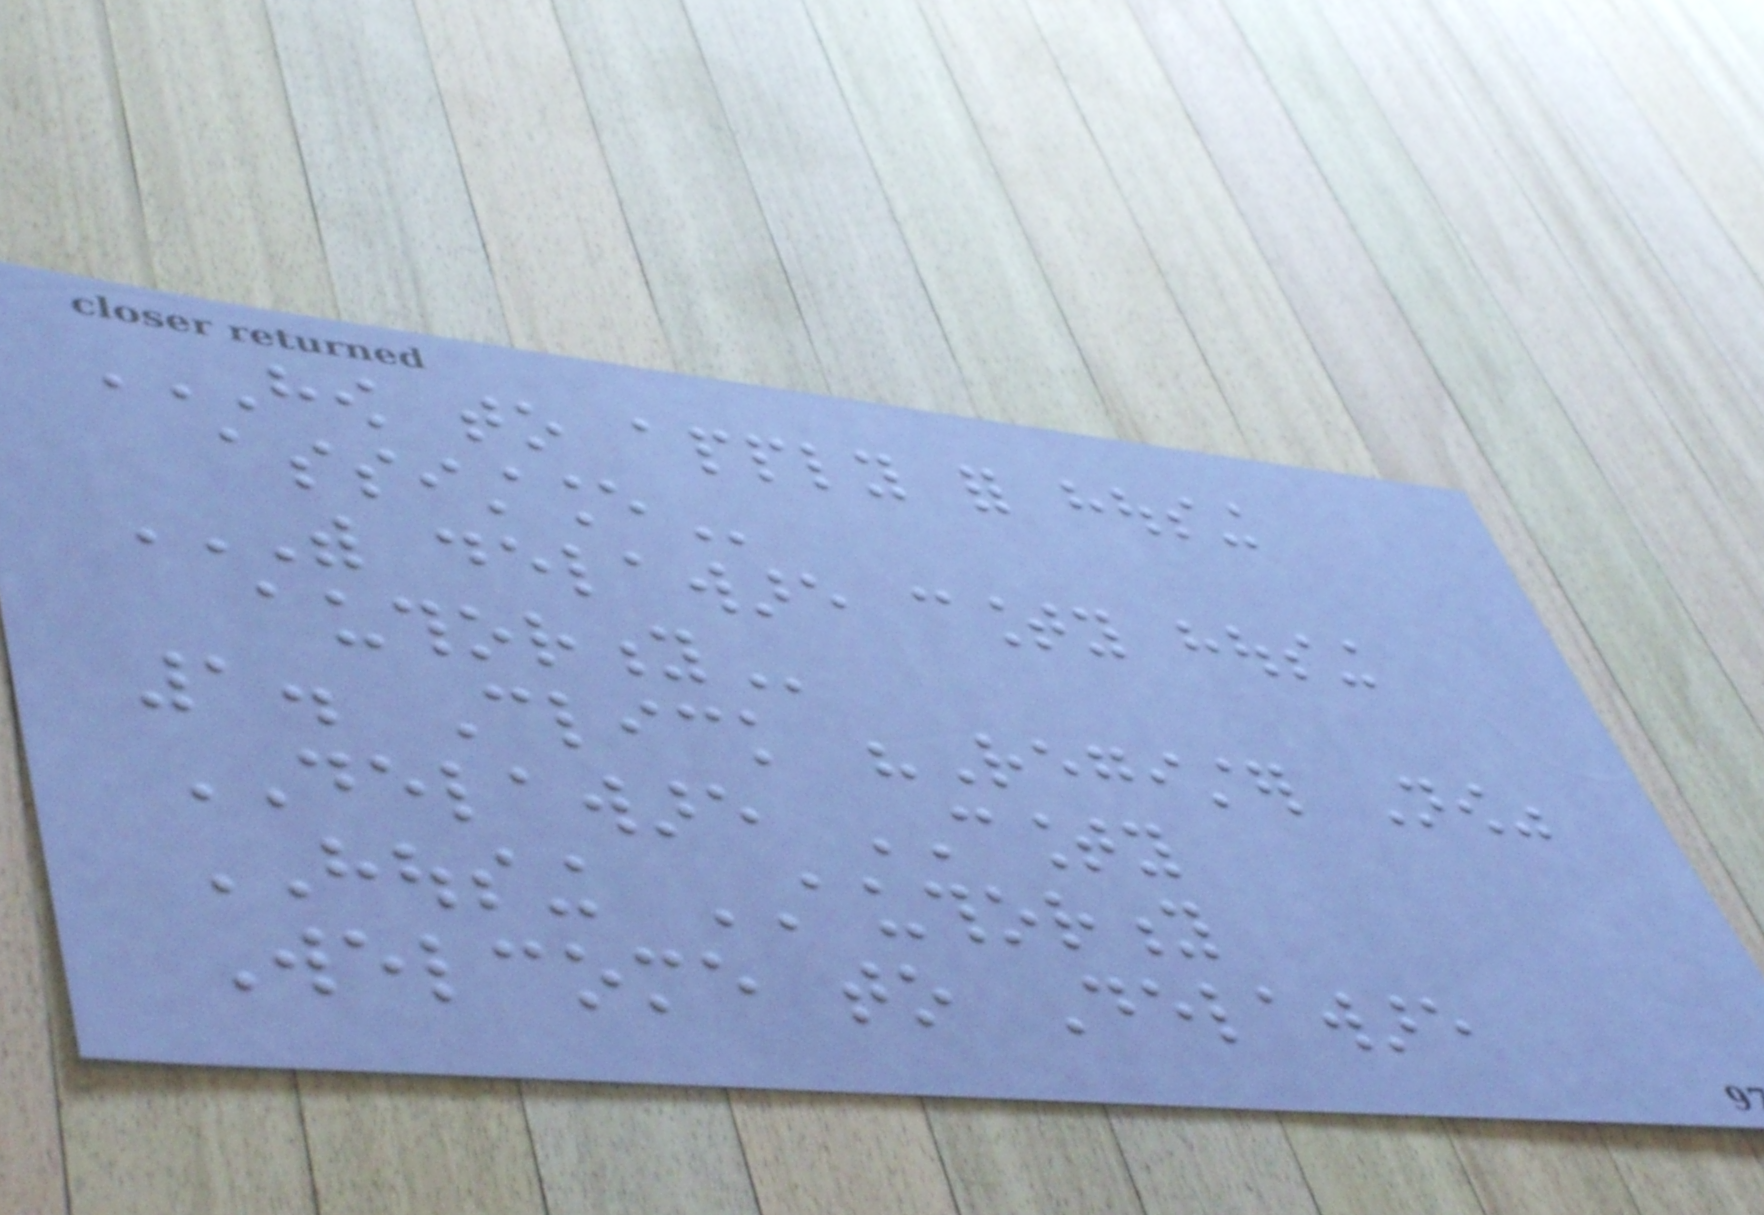HOW TO APPLY FOR HOUSING
ASSISTANCE
WITH DELAWARE COUNTY HOUSING
AUTHORITY
1. Click "Register Now"
DELAWARE COUNTY
HOUSING AUTHORITY
Welcome to Delaware
